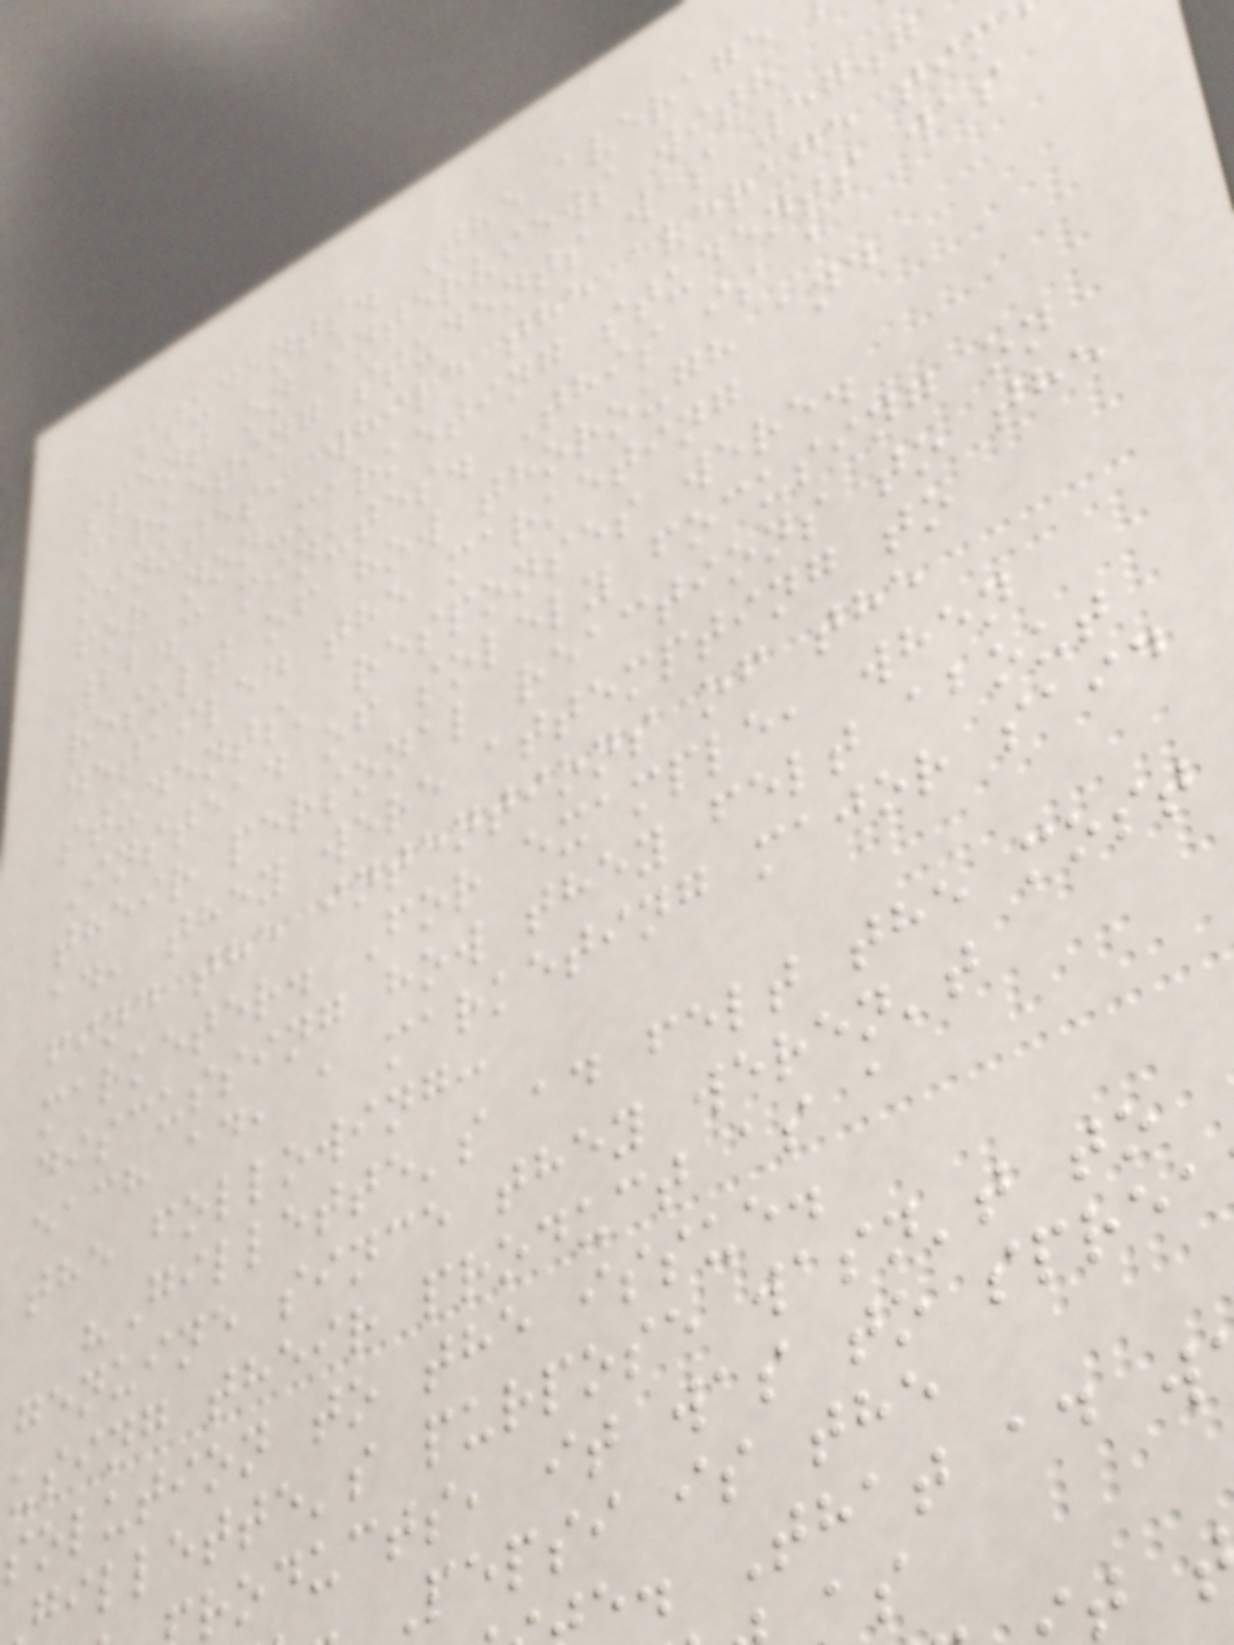students. The average
spent on interviews with
marketing students was 57.7
minutes, while the average tim
for non-marketing students was
22.3 minutes. This is a
result of how thorough and
detailed the marketing
students' responses were.
Instead of solely focusing on
their personal reactions to the
ad, they were attempting to
find the intentions of the
marketer. For example, when
discussing how they felt about
each ad, a marketing major said
the following:
"Gillette's ad felt the most
genuine since they weren't
using their product as a
solution to the issue.
gillette's purpose wasn't to
roducts, it was to sprea
Pepsi is the
e. That ad w
